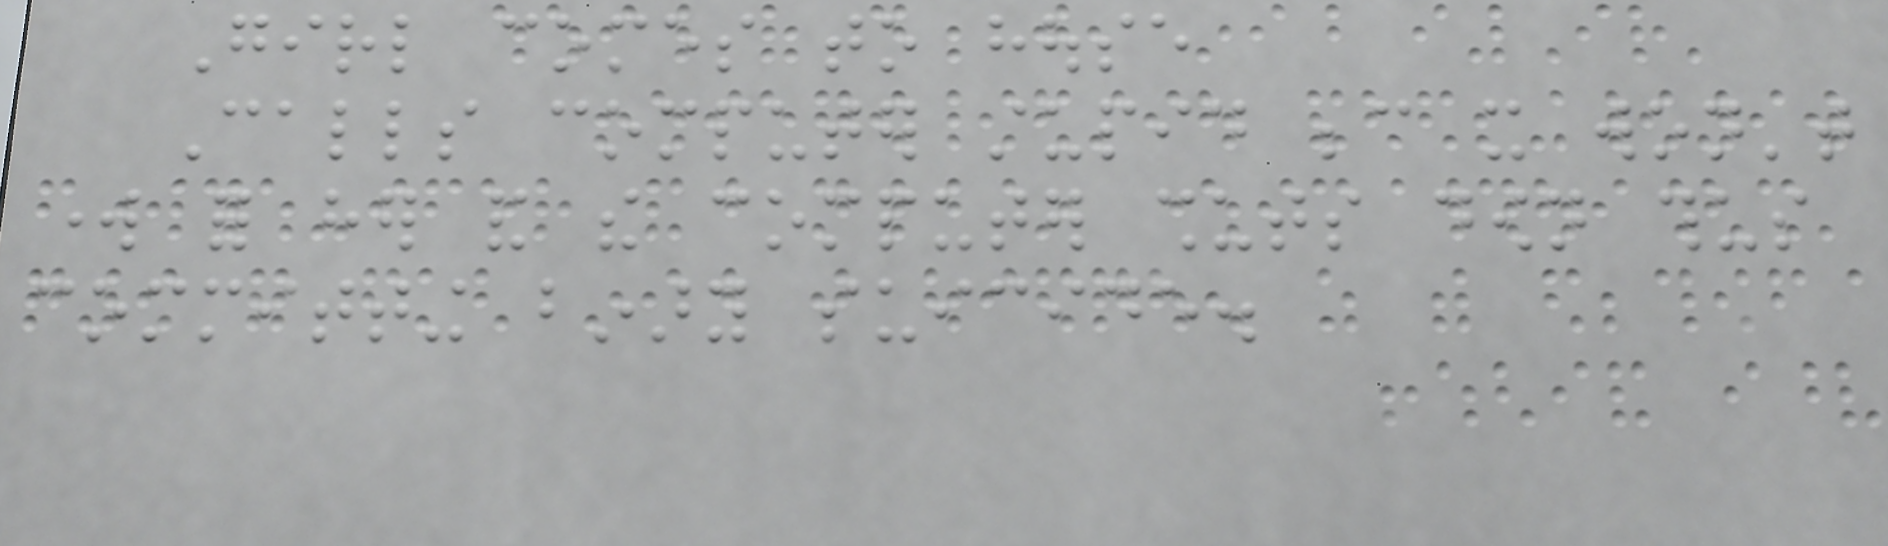Girl comes to house
Calls computer stupid because it won't
work for her and the computer shuts down thus
committing binary suicide.
